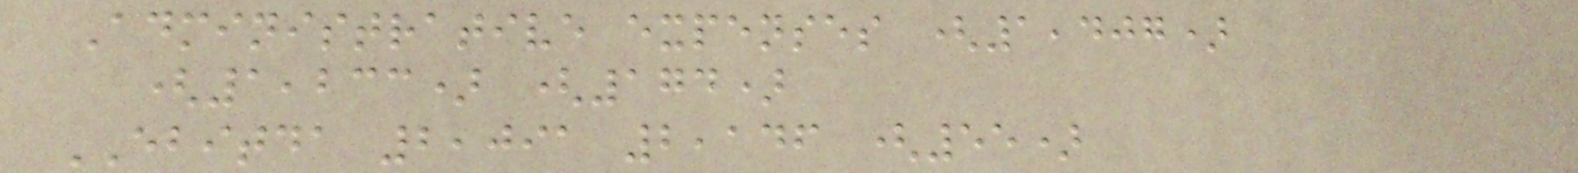Administrative expenses (1,407)
(1,233) (174)
EBITDA 2,091 2,146 (55)
